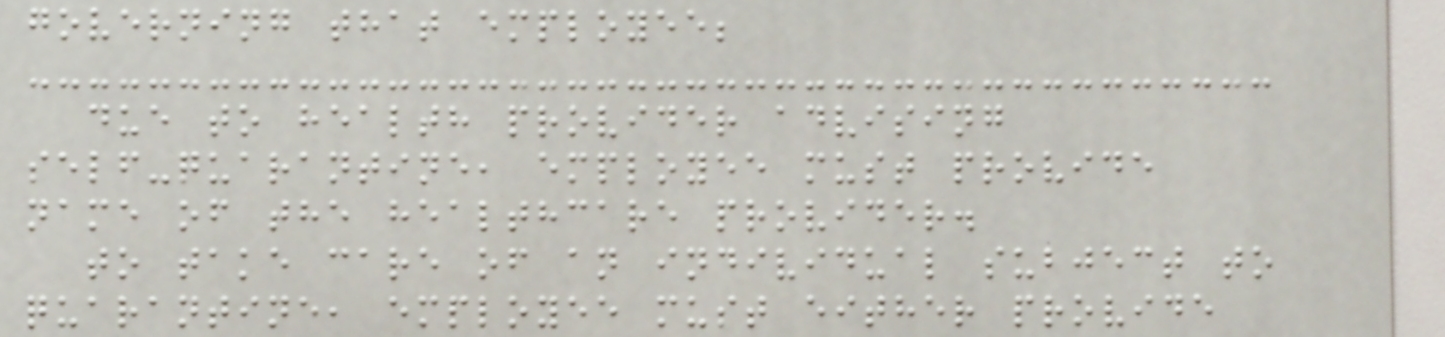governing that employee;
due to health provider advising
self-quarantine, employee must provide
name of the healthcare provider.
to take care of an individual subject to
quarantine, employee must either provide
